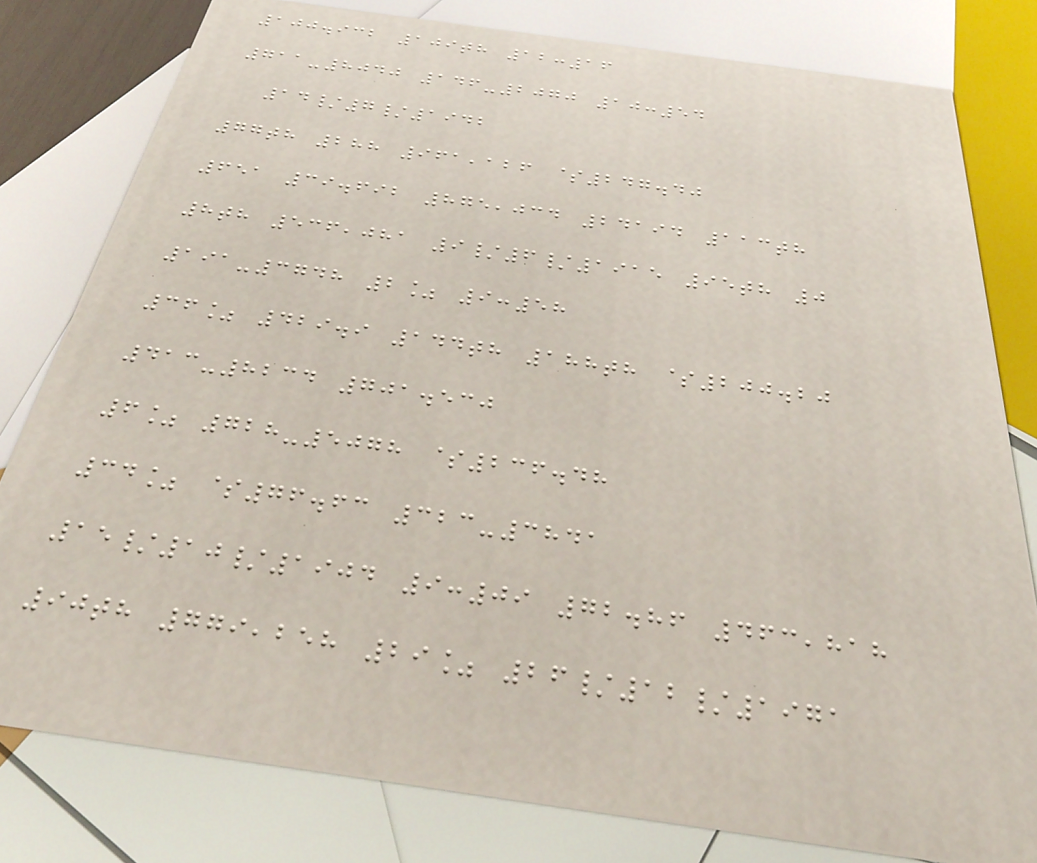100.932 109th 12:16
711-8040 146-2070 10:54
14/7/1942
77th 288 961,126 $247.40
651 39.692 875,034 24194 113th
8th 536,081 9/6/1915 95th 0
191-3748 2% 9:58
36% 429.9 144th 188th $200.20
413-8234 701.530
6% 728-5078 $236.48
34% $76.63 323-3841
15/10/1904 9:09 72.86 463,818
90th 779,258 29% 26/12/1971
